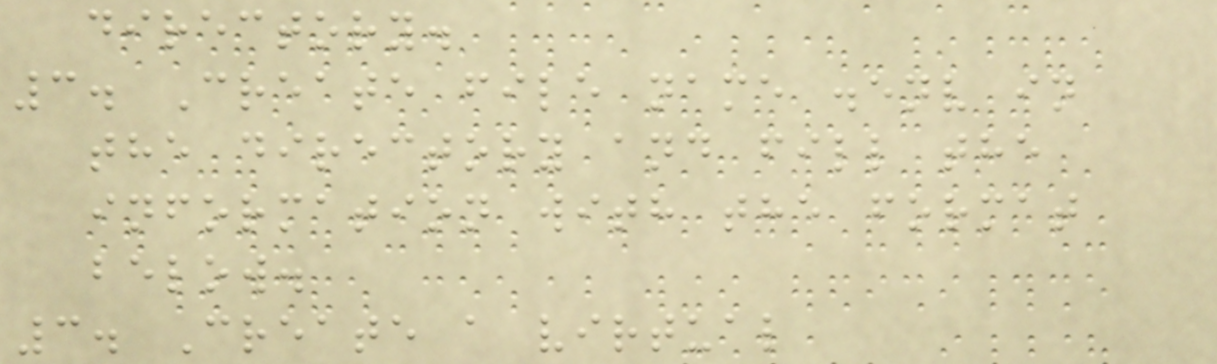directory.
3. Create file name .env in
the directory and fill the
information with the format
below.
3. Create a virtual
